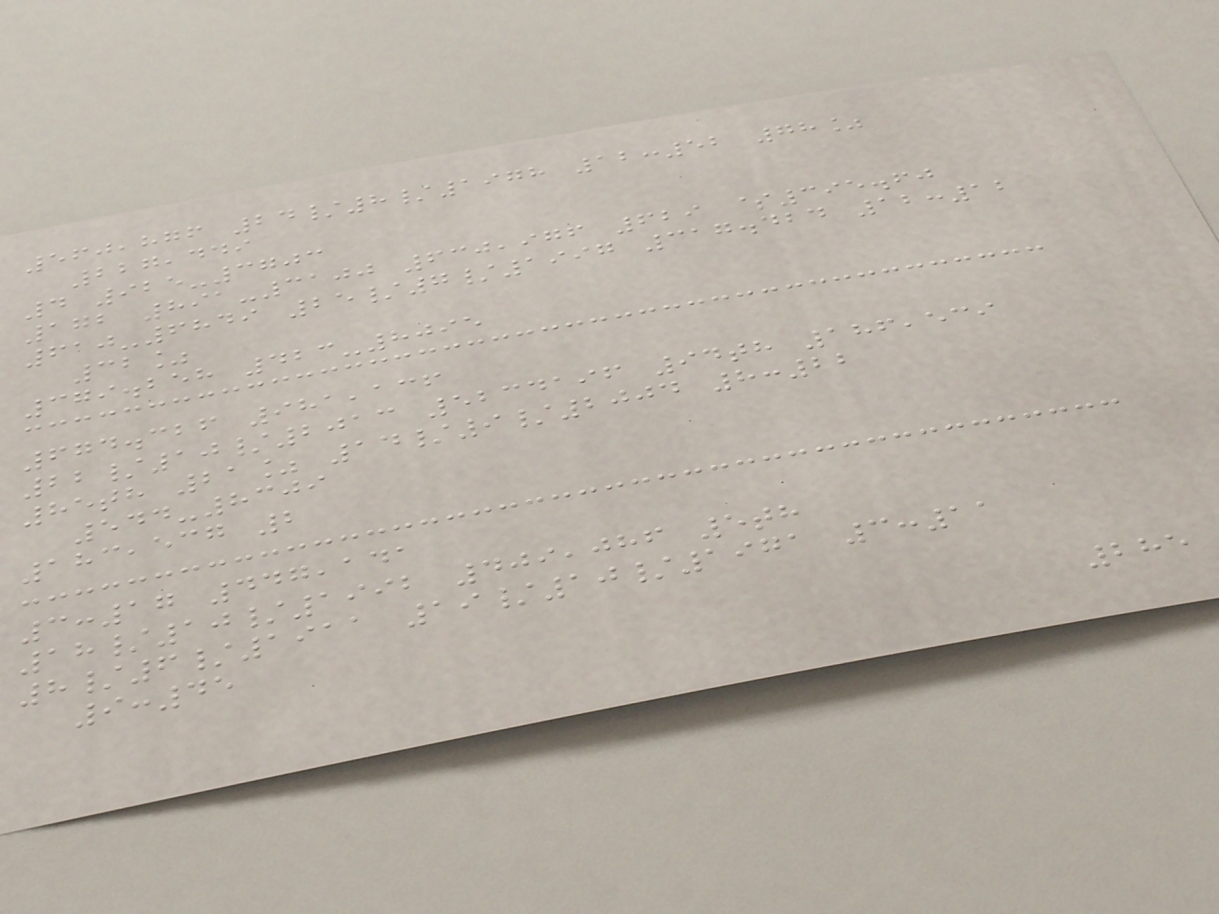560,876 24/8/1978 12:52 78%
227,449
4 925-3703
172 891-3100 630,976 629 $395.60
610-6849 25/7/1997 317.424 12:12
32%
379.258 423-8095
674.326 981,136
22/10/2013 5234196 94th 186,539
85th 21% 14/9/2004 8:22
544-8309
183,537 2
3:17 447,141
18/10/1992 409,086 5th
8/6/1911 19/10/1971 3:11
9:45
285
